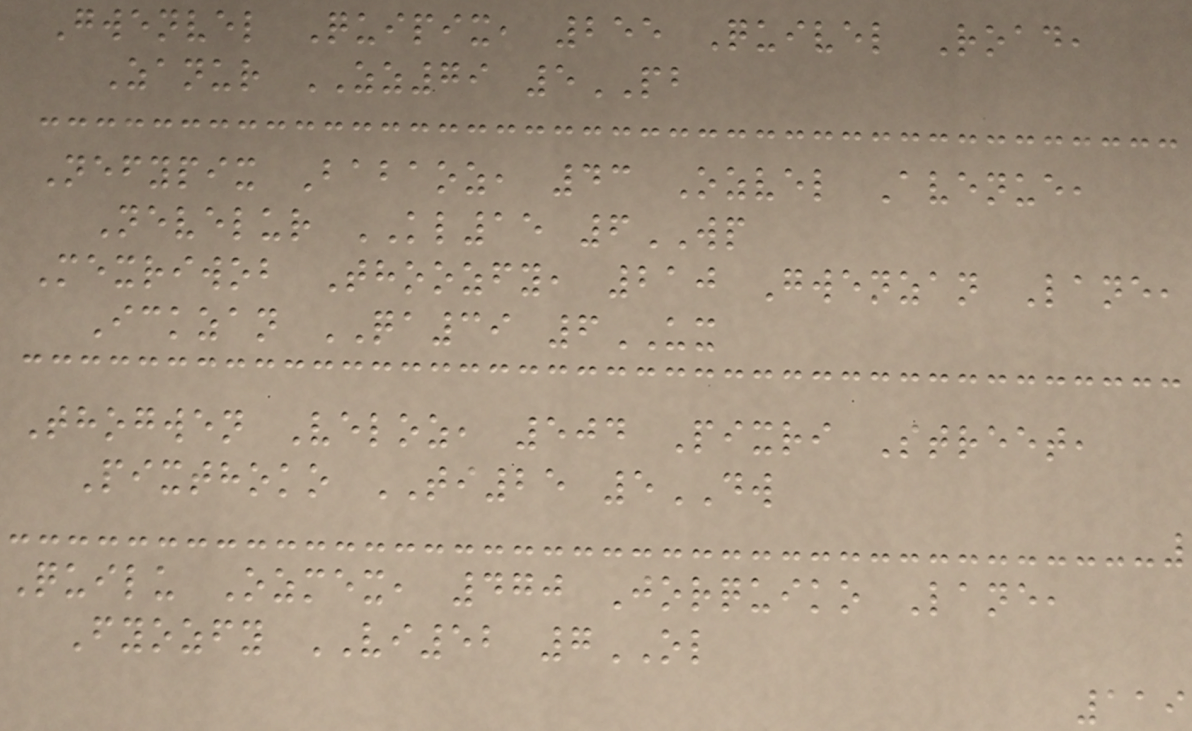Gwenvel Quipix, 255 Quivel Road,
Zanur ZZ79 5PB
Nefypix Babaoz, 43 Ozvel Avenue,
Nevelur KL15 6WP
Mexriwob Thoozfy, 210 Gwenzan Lane,
Ickzan QA39 6UX
Thogwen Veloz, 504 Pixri Street,
Pixthoko TI25 5DW
Quilu Ozmex, 470 Jorquiko Lane,
Fyozfy VI52 7OL
119
